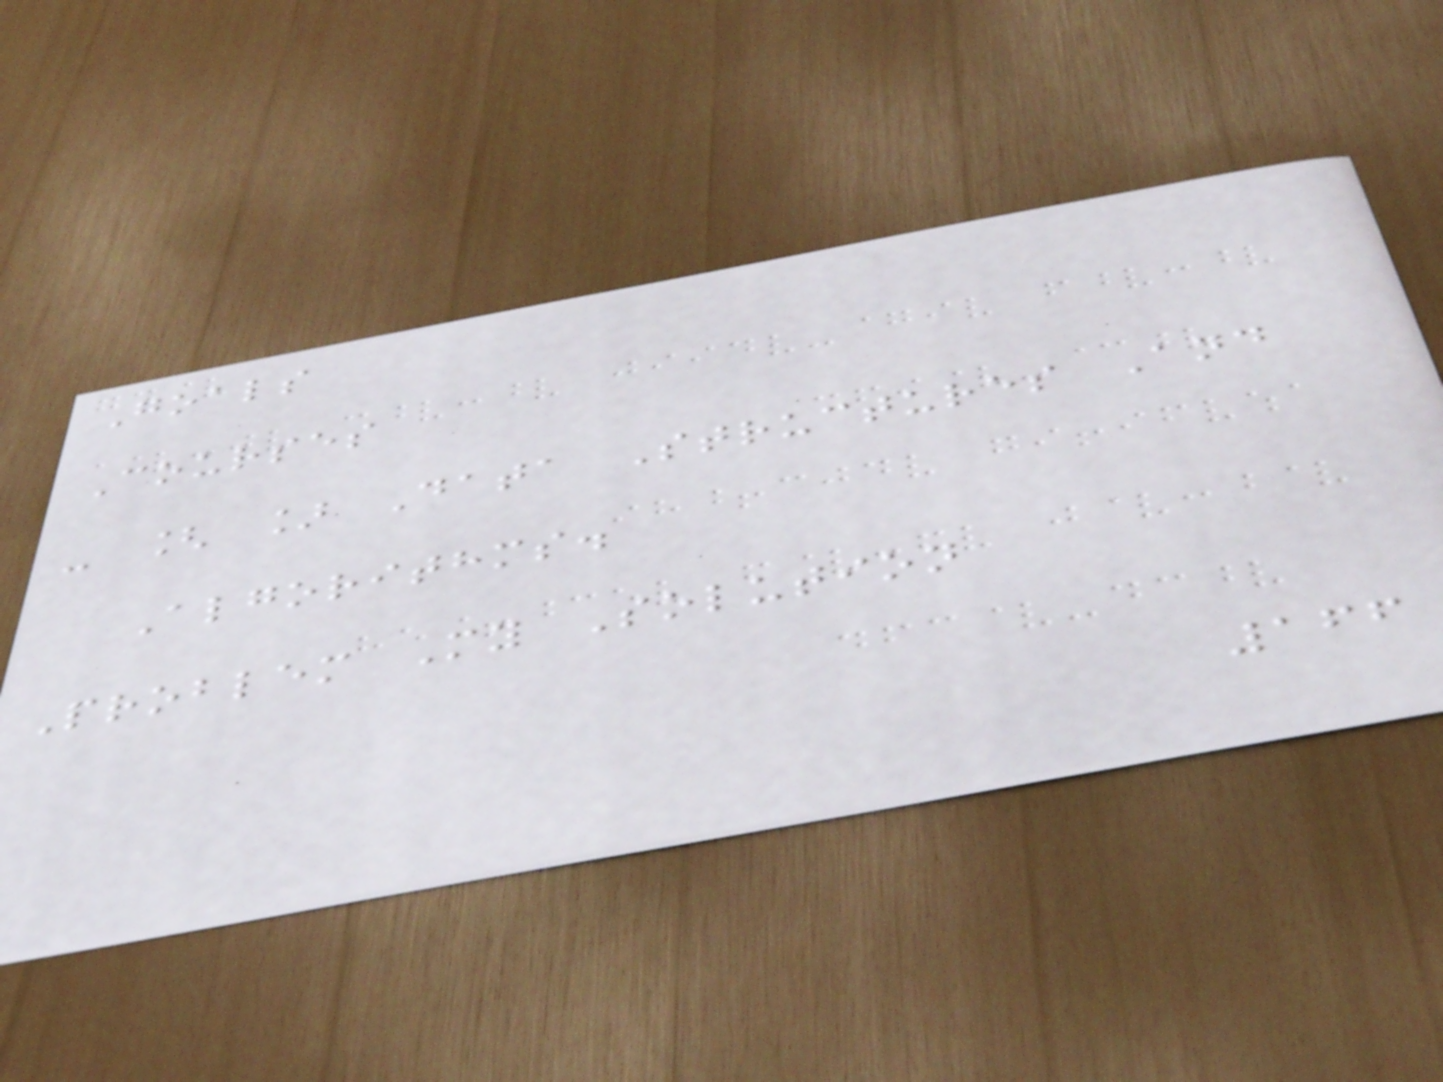Goals
Courses
- [ ] Data Structures And
Algorithms.
Problem My Solution
166
